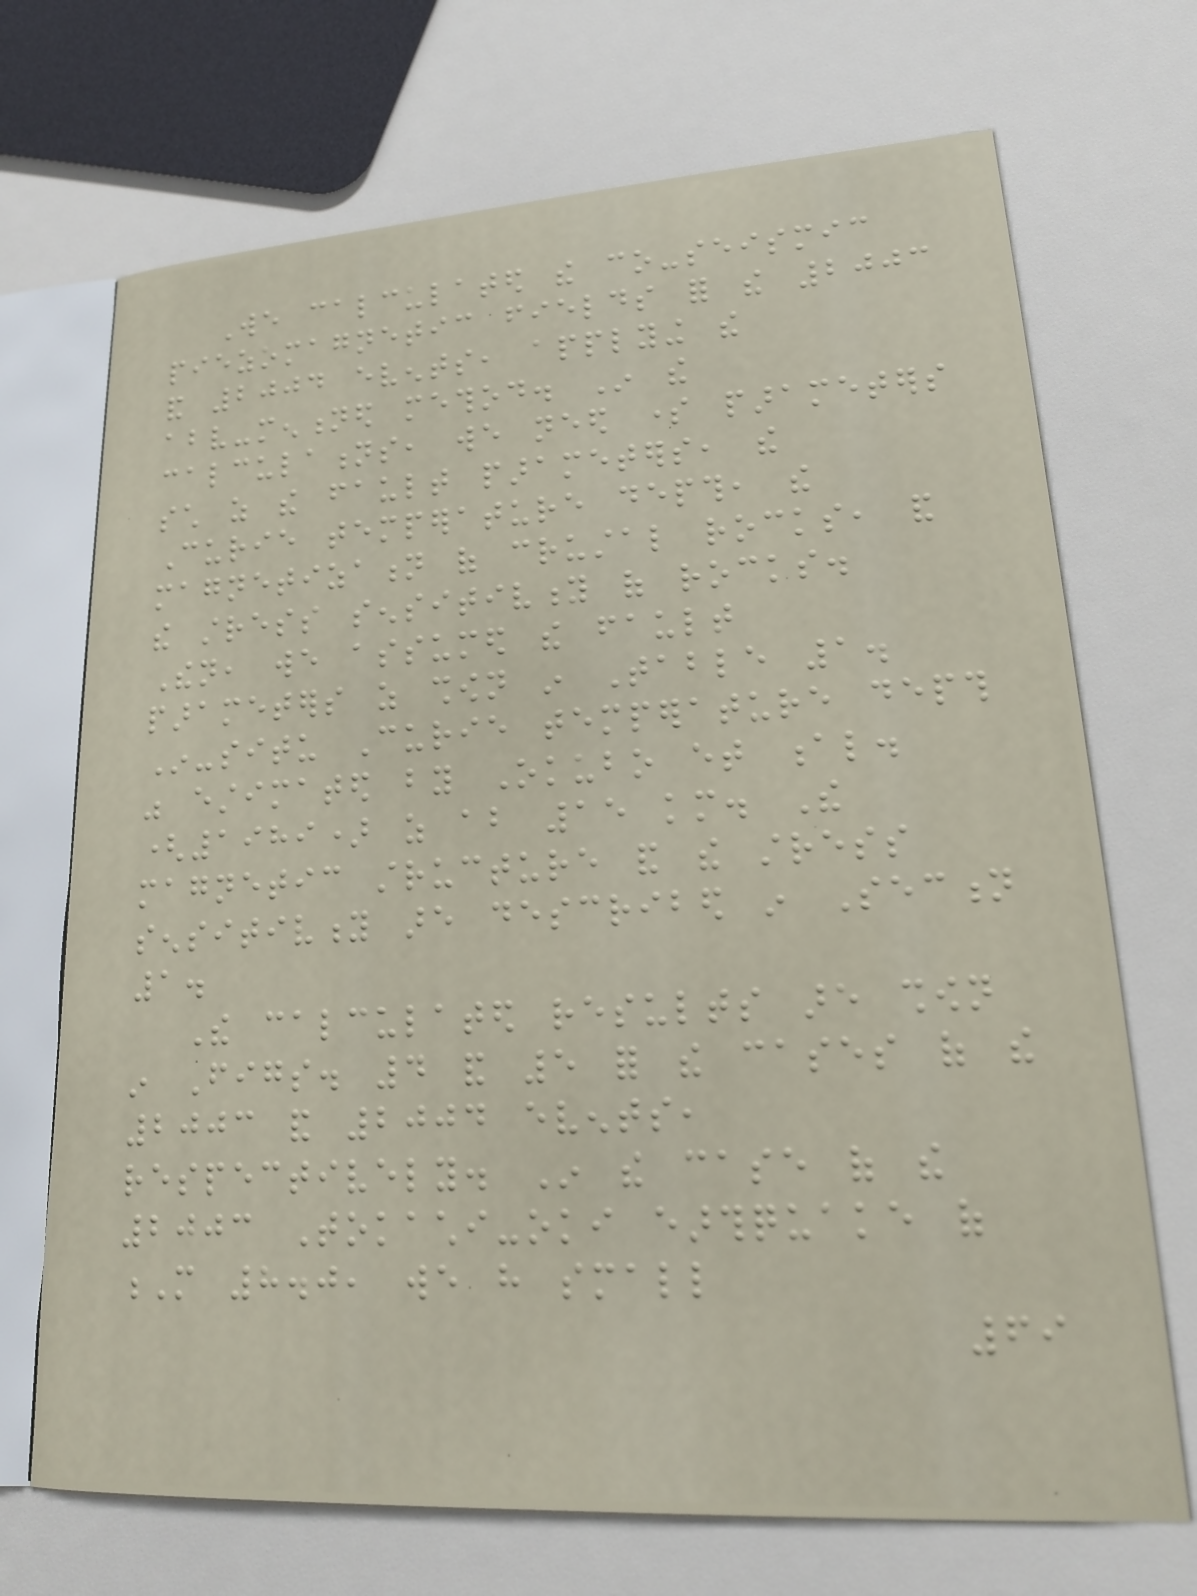We calculated the co-seismic
piezomagnetic fields for the 2003
and 2004 events, applying the
above-mentioned method. In the
calculations, we need some parameters
such as the fault parameters, the
Curie temperature depth, the
magnetization of crustal rocks, and
the stress sensitivity of rocks.
Then, we assumed the fault
parameters as shown in Table 1.
In-situ Curie temperature depth
was estimated by Okubo et al.
(1989) as about 15 km. The
magnetic structure and the stress
sensitivity are described in Section
1.
The calculated results are shown
in Figs. 4 and 5 for the cases of the
2003 and 2004 events,
respectively. In the case of the
2003 Tokachi-oki earthquake of
M 8.0, we have small
69
